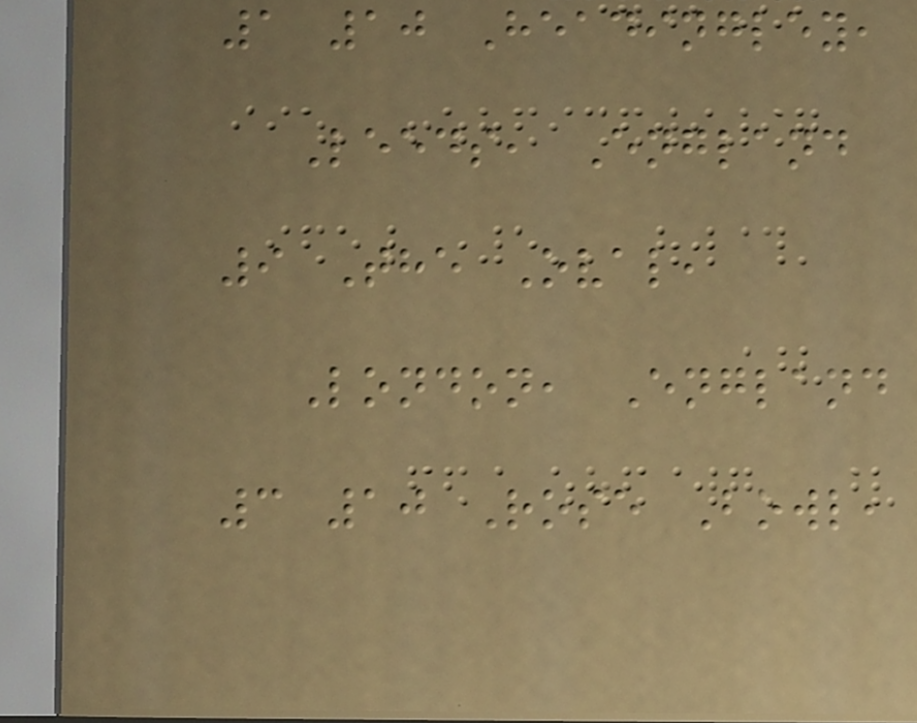1 10 Headingley,
Leeds, England
9 The Oval,
London, England
3 10 Rose Bowl,
